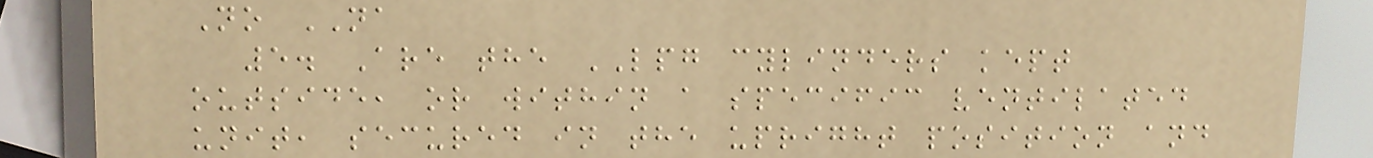No NA
5. Are the LPG cylinders kept
outside, or within a specific ventilated
unit, secured in the upright position and
